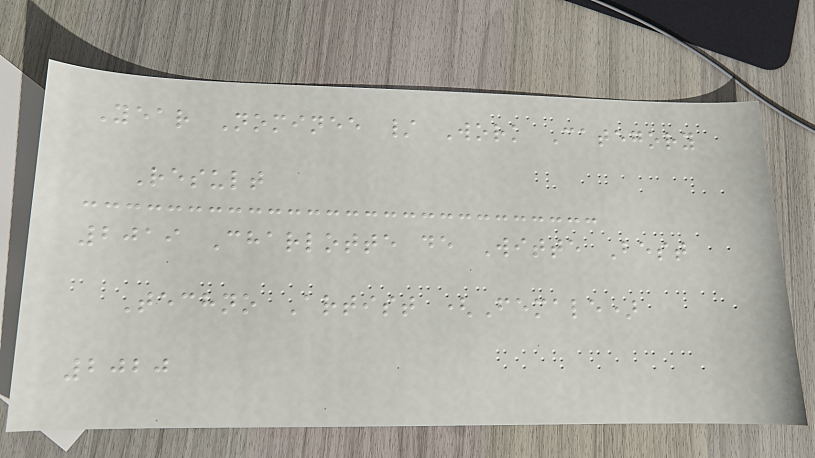Year Nominee / Work Category
Result
2019 Charlotte de Witte Best
Techno Artist (Female)
2020
